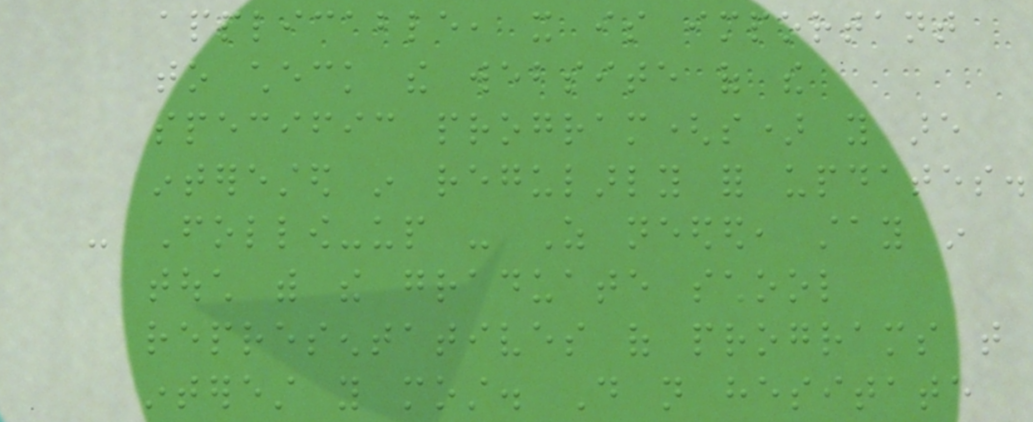applicable, it is important
to check the website of the
specific program(s) you are
interested in regularly for updates.
- Follow-up - As needed, stay in
touch with the graduate school
representatives of programs that
interest you most. Do not hesitate
